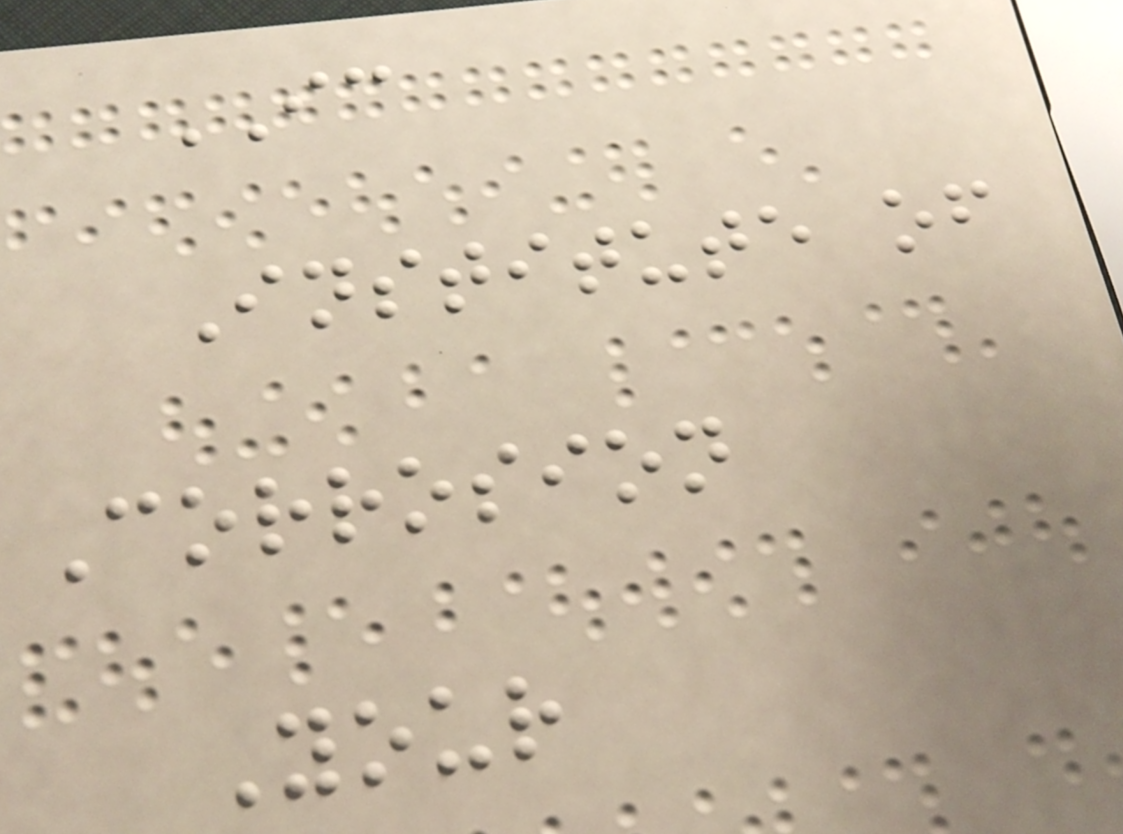IC
Institute of
Corrosion
Your
